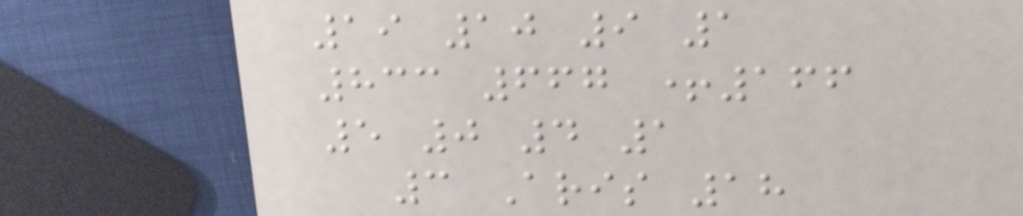19 10 9 1
833 667 +166
5 0 4 1
3 Aris 18
